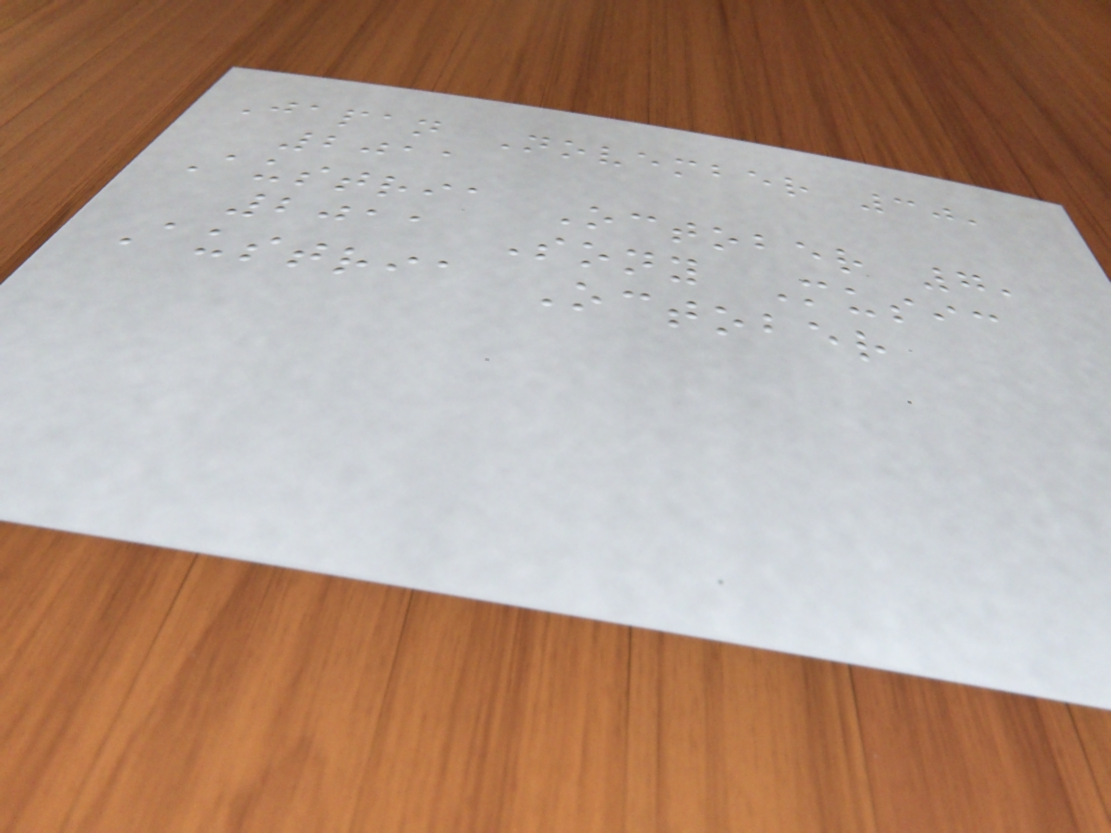Japan November 30,
2011
Austria October 7,
2011 Sony Music
Austria October
